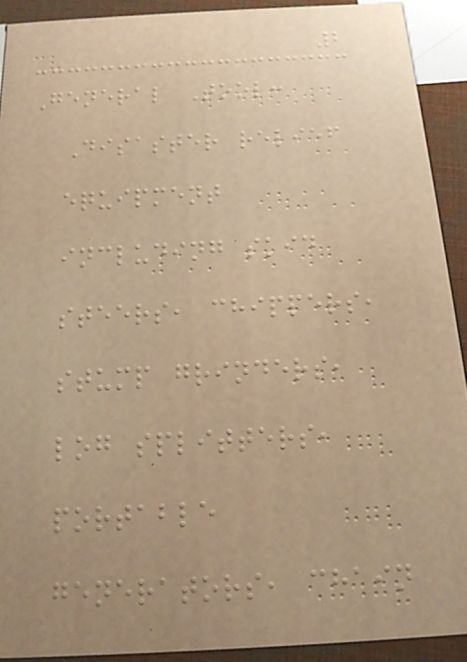2
General Tool:
Disaster relief
equipment
including skid
steers, chippers,
stump grinders,
log splitters,
portable
generators, chain
